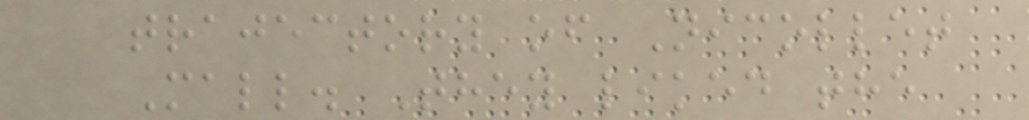trajectory of Nicollet
Mall. They liked the
